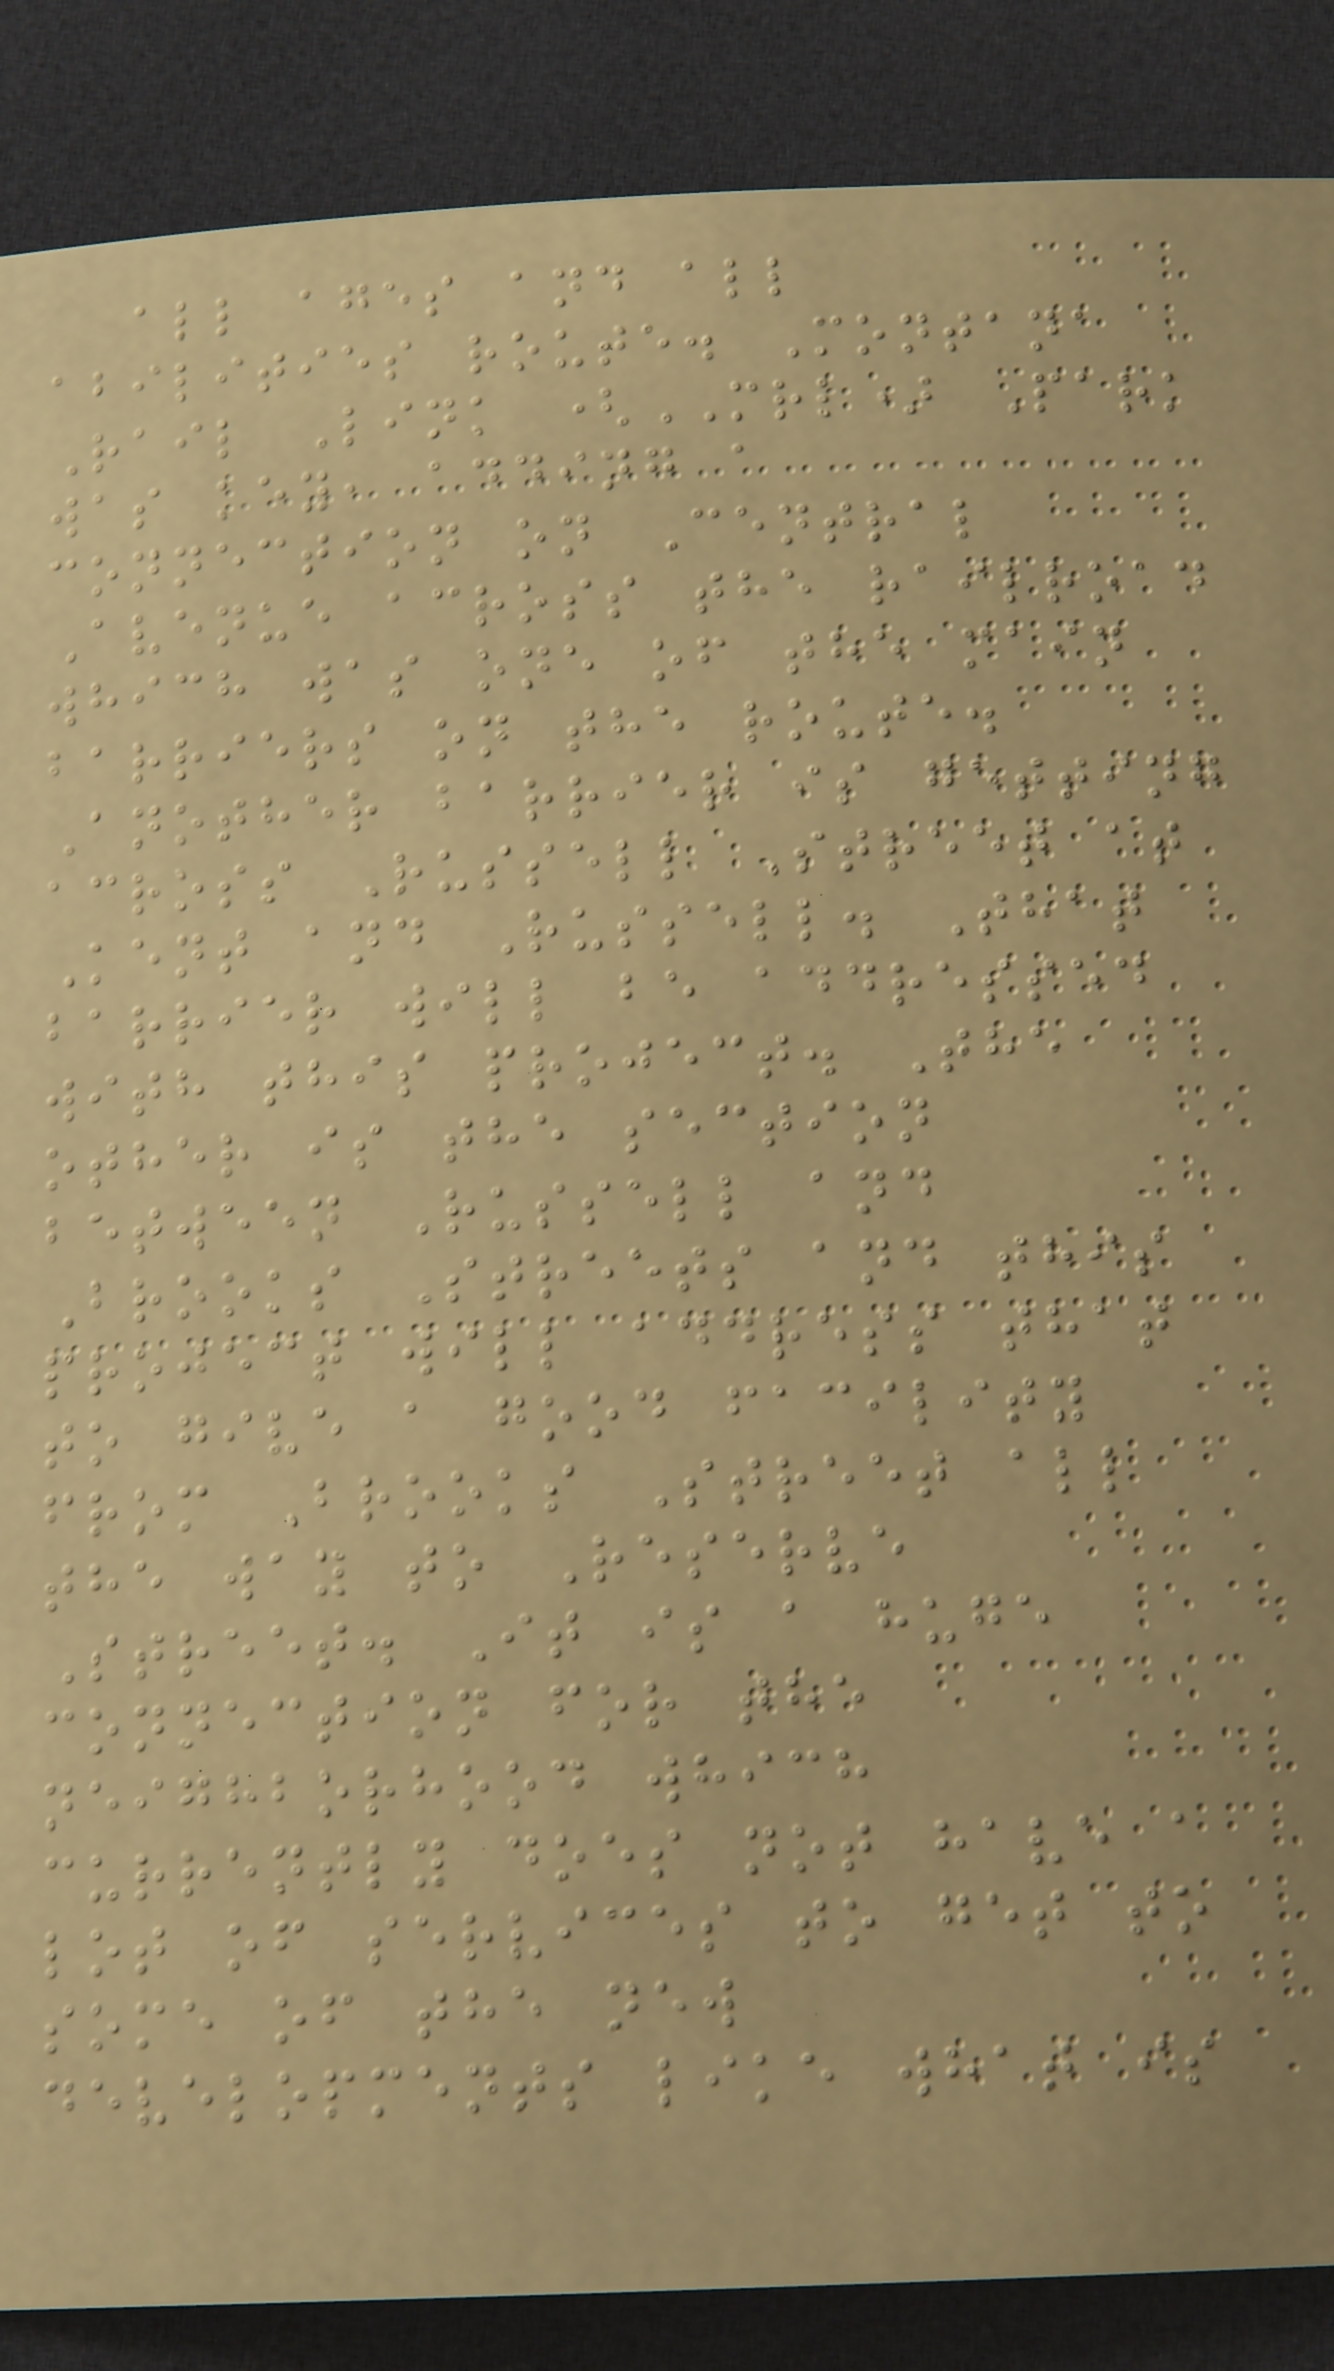all ages and all
abilities route. Montana
Rail Link (MRL) Park
was key, adding a
connection on Central
Avenue across the railroad
which was one of the main
barriers on the route.
Another barrier is getting
across Russell Street at
Kent and Russell. That
barrier will be addressed
with this project. The
other is the section
between Russell and
Brooks Streets and this
project will address that
to give a good facility
from Brooks Street all
the way to Reserve
Street. It is a huge
connection for the
neighborhood which
currently does not have a
lot of services to get to
some of the new
developments like what is
